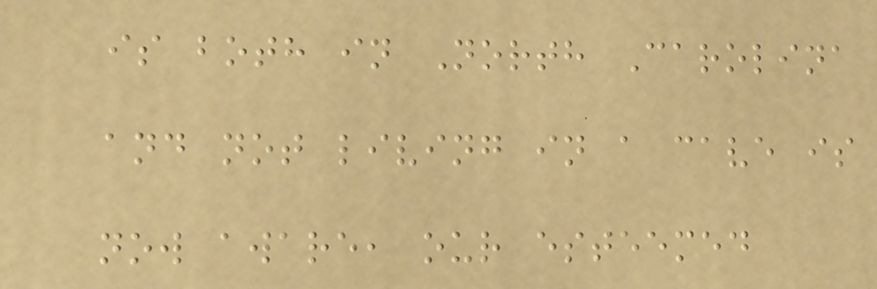is both in North Carolina
and not living in a cave is
now aware, our esteemed
